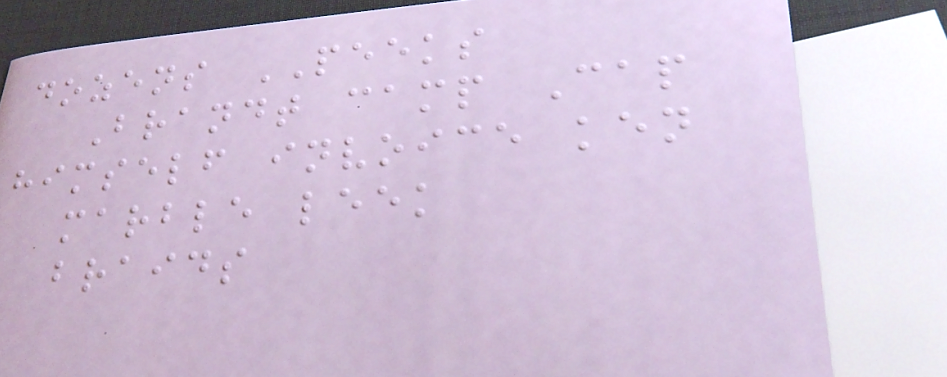dozens PEEKS
Brandt camp Cap
himself invoice ken
marble leek
braids
